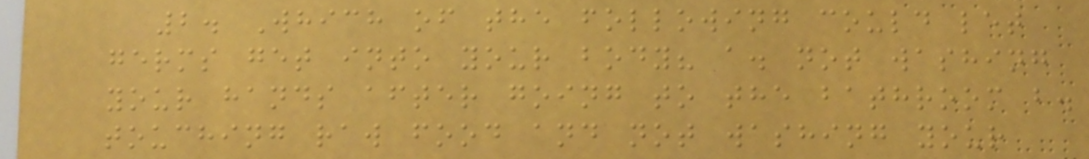2. Which of the following could let
germs get into your body? a. not washing
your hands after going to the bathroom b.
touching raw food and not washing your
